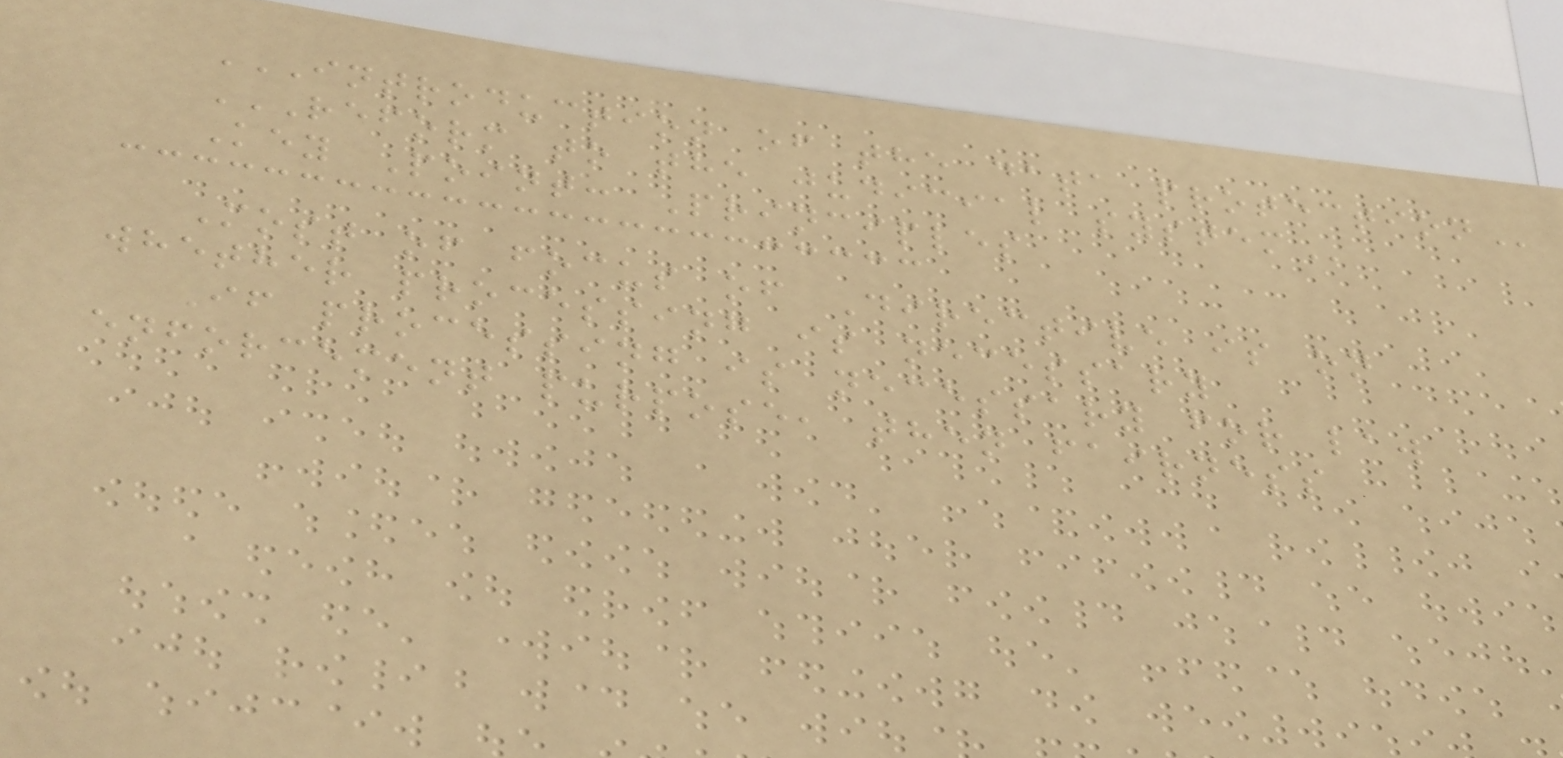INTRODUCTION OF THE DATA PROTECTION
REFORM TO THE JUDICIAL SYSTEM
Key Point: Principles
Most of focus of Directive is on
whether processing is necessary
If processing is necessary for law
enforcement purpose, then fairness
